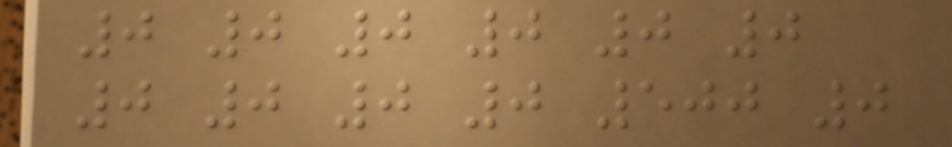0 0 0 0 0 0
0 0 0 0 500 0
